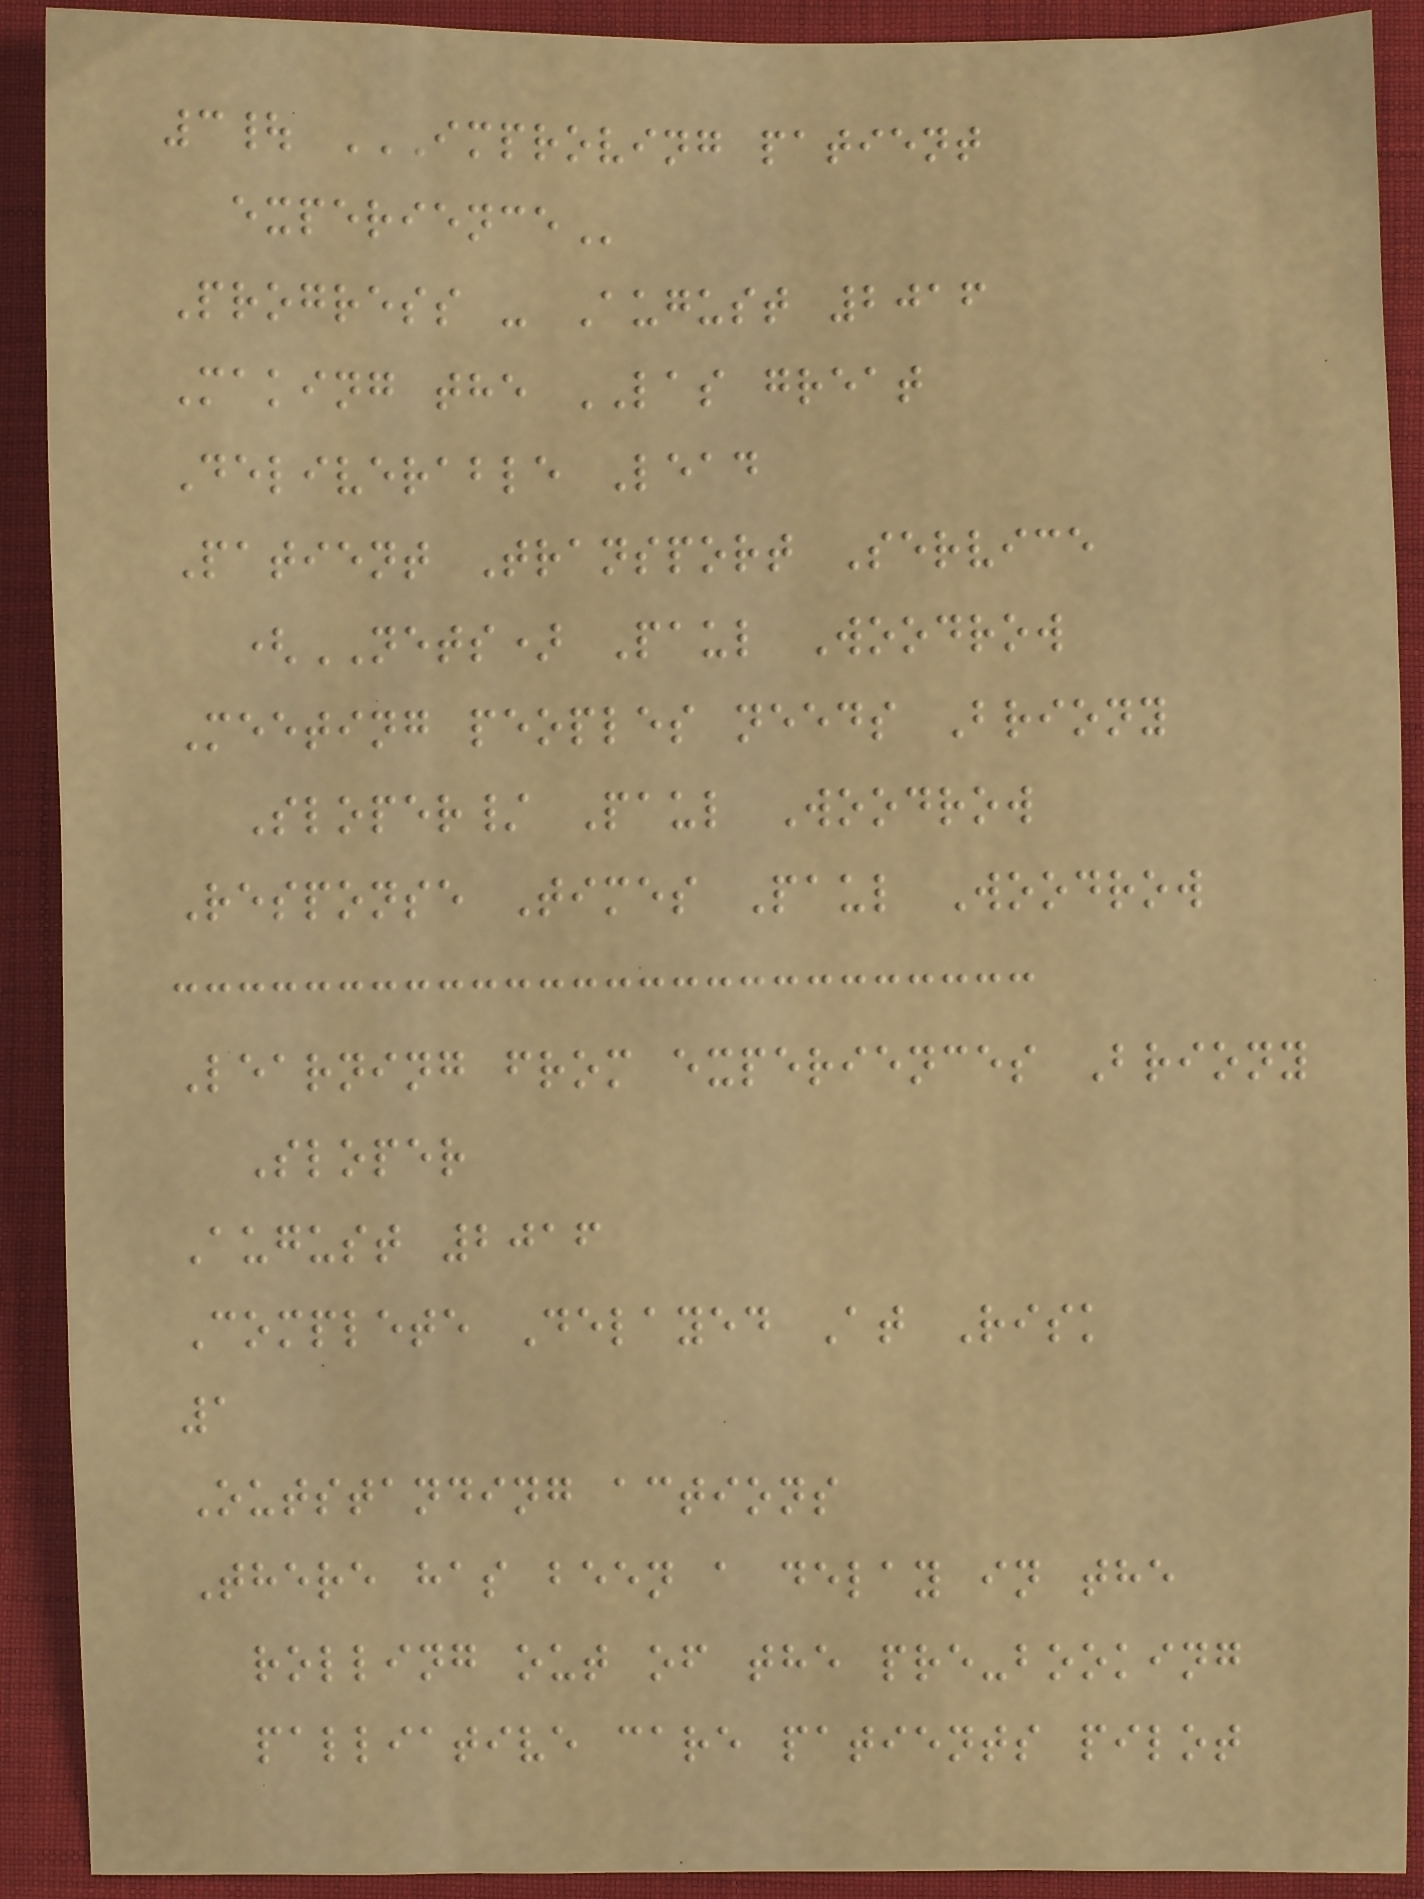3| IMPROVING PATIENT
EXPERIENCE
Progress - August 2016
Making the LAS great
Deliverable Lead
Patient Transport Service
(NETS) Paul Woodrow
Meeting peoples needs Briony
Sloper/ Paul Woodrow
Response Times Paul Woodrow
Learning from experiences Briony
Sloper
August 2016
Complete Delayed At Risk
1
Outstanding actions
There has been a delay in the
rolling out of the pre-booking
palliative care patients pilot
